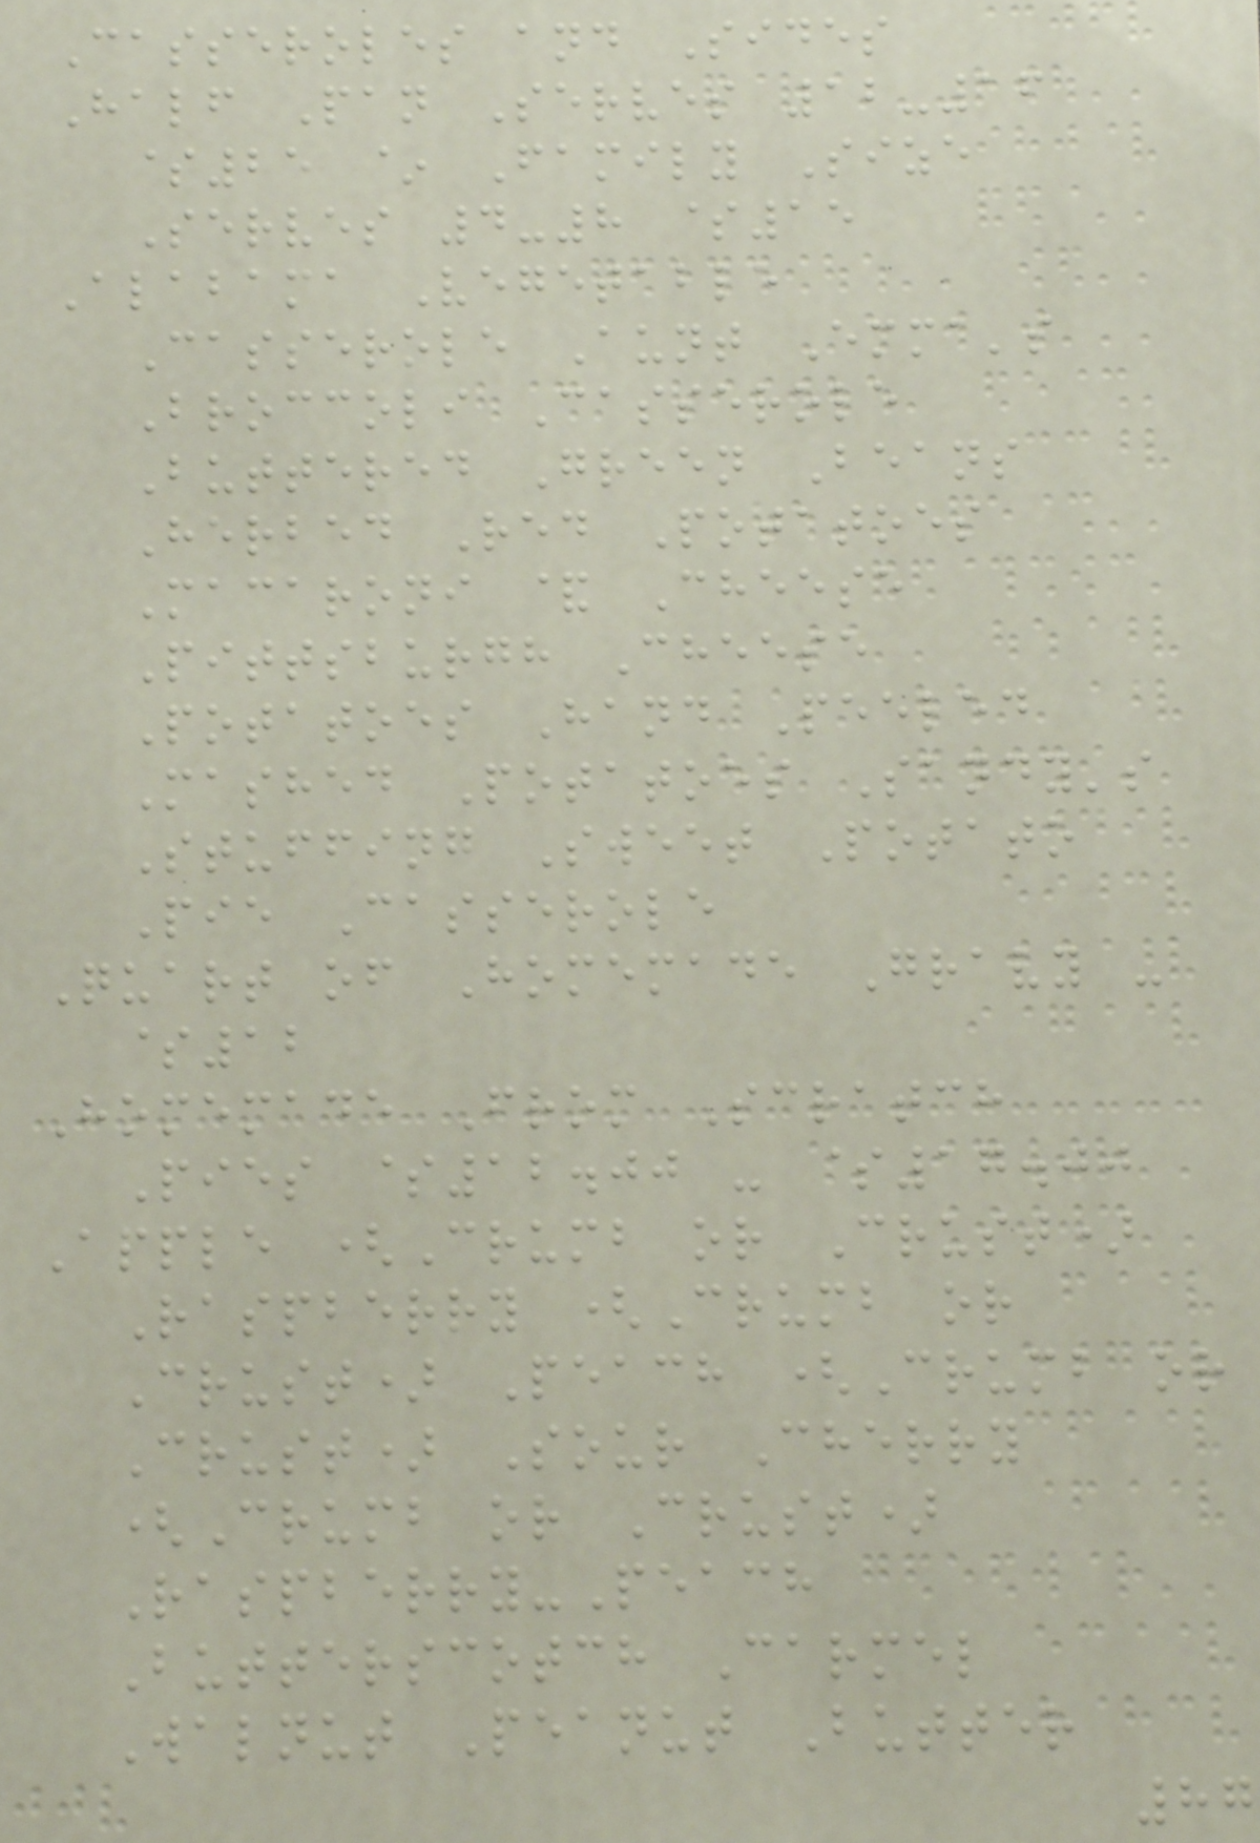Casseroles and Sides
Half Pan Serves 12-16
$25 ~ Family Size
Serves 4-8 $15
Alabama Vegetable
Casserole Aunt Emma's
Broccoli Casserole
Buttered Green Beans
Herbed Red Potatoes
Macaroni & Cheese
Pittsburgh Cheese
Potatoes Hand Peeled
Mashed Potatoes Sandy's
Stuffing Sweet Potato
Pie Casserole
Quart of Homemade Gravy -
$12
Homemade From Scratch
Pies $12.00 - $17.00
Apple (Crumb or Crust)
Raspberry (Crumb or
Crust) Peach (Crumb or
Crust) Sour Cherry
(Crumb or Crust)
Raspberry-Peach
Butterscotch Carmel
Walnut Peanut Butter
87
